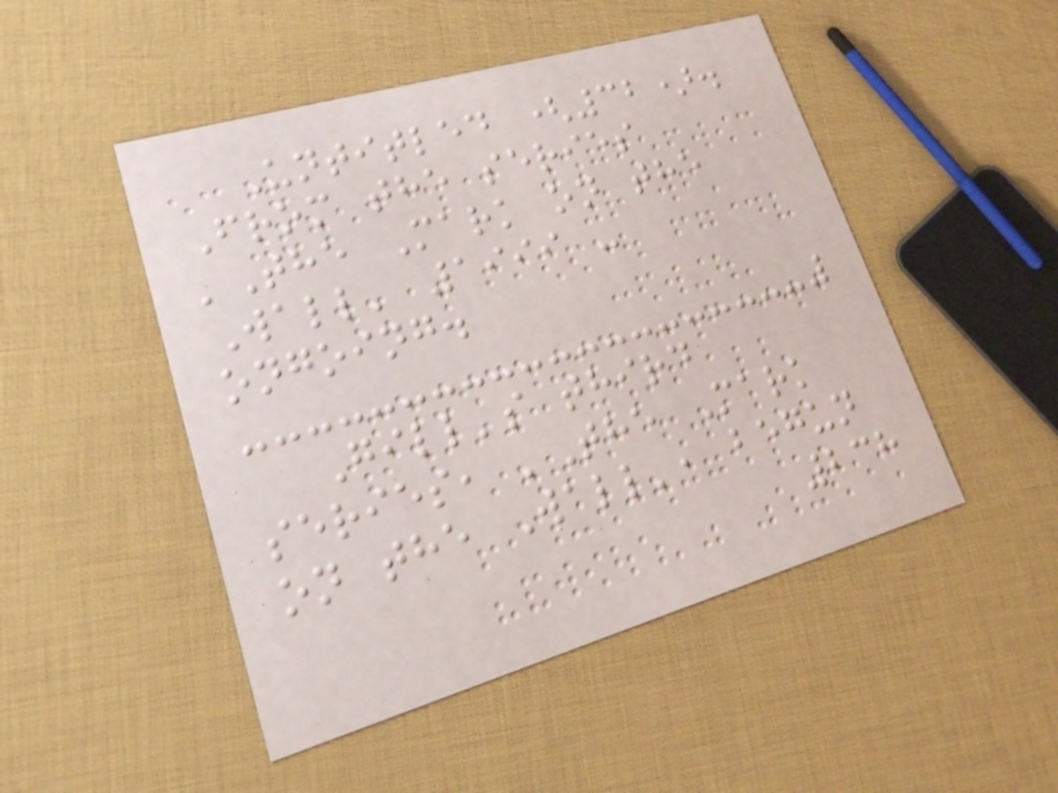Untitled (32).
From the series
'The Mark on the
Wall' 1999 -
ongoing.
Gill's third
series, 'The Mark
on the Wall', begun
238
